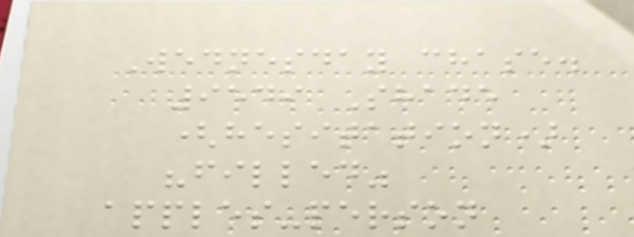Wednesday chase.
9549 Shade
(hesitation)
"filled"
apples-person
